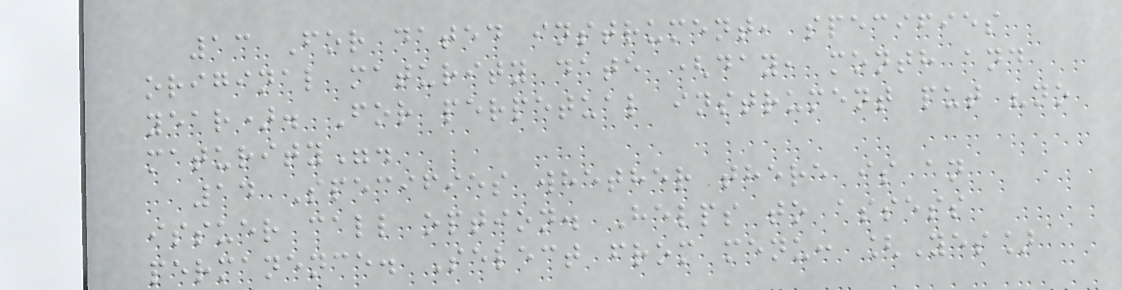13 For dated instrument, specifies
original maturity date (day, month and
year). For perpetual instrument put "no
maturity".
14 Specifies whether there is an
issuer call option. Helps to assess
permanence. Select from menu: [Yes]
